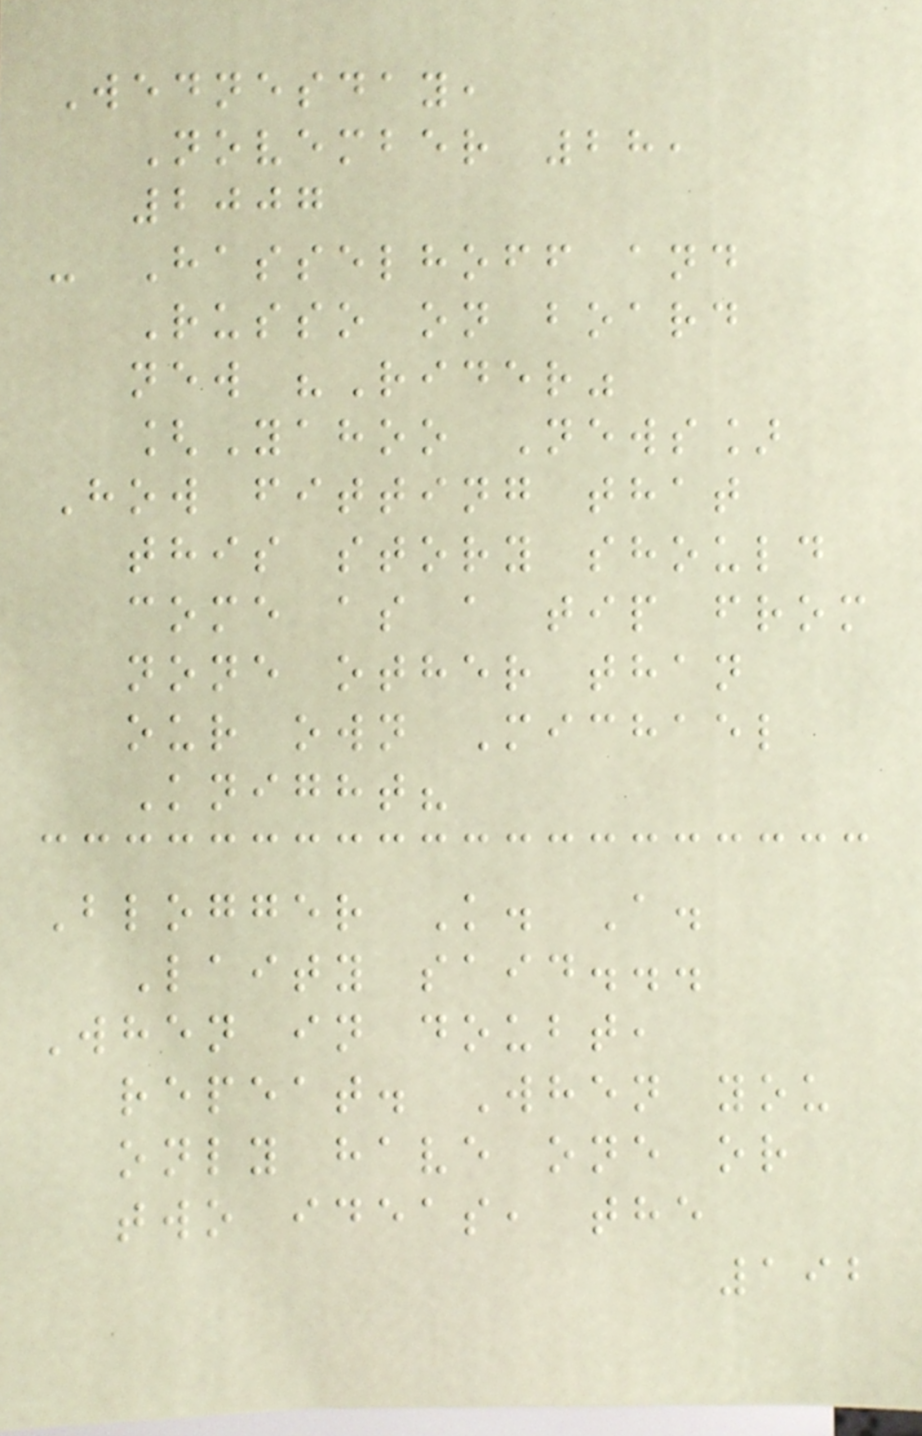Wednesday,
November 28,
2007
- Hasselhoff and
Russo on board
new "Rider"
[Yahoo News]
How fitting that
this story should
come as a tip from
none other than
our own Michael
Knight?
Blogger K. A.
Laity said...
When in doubt,
repeat. When you
only have one or
two ideas, the
192
